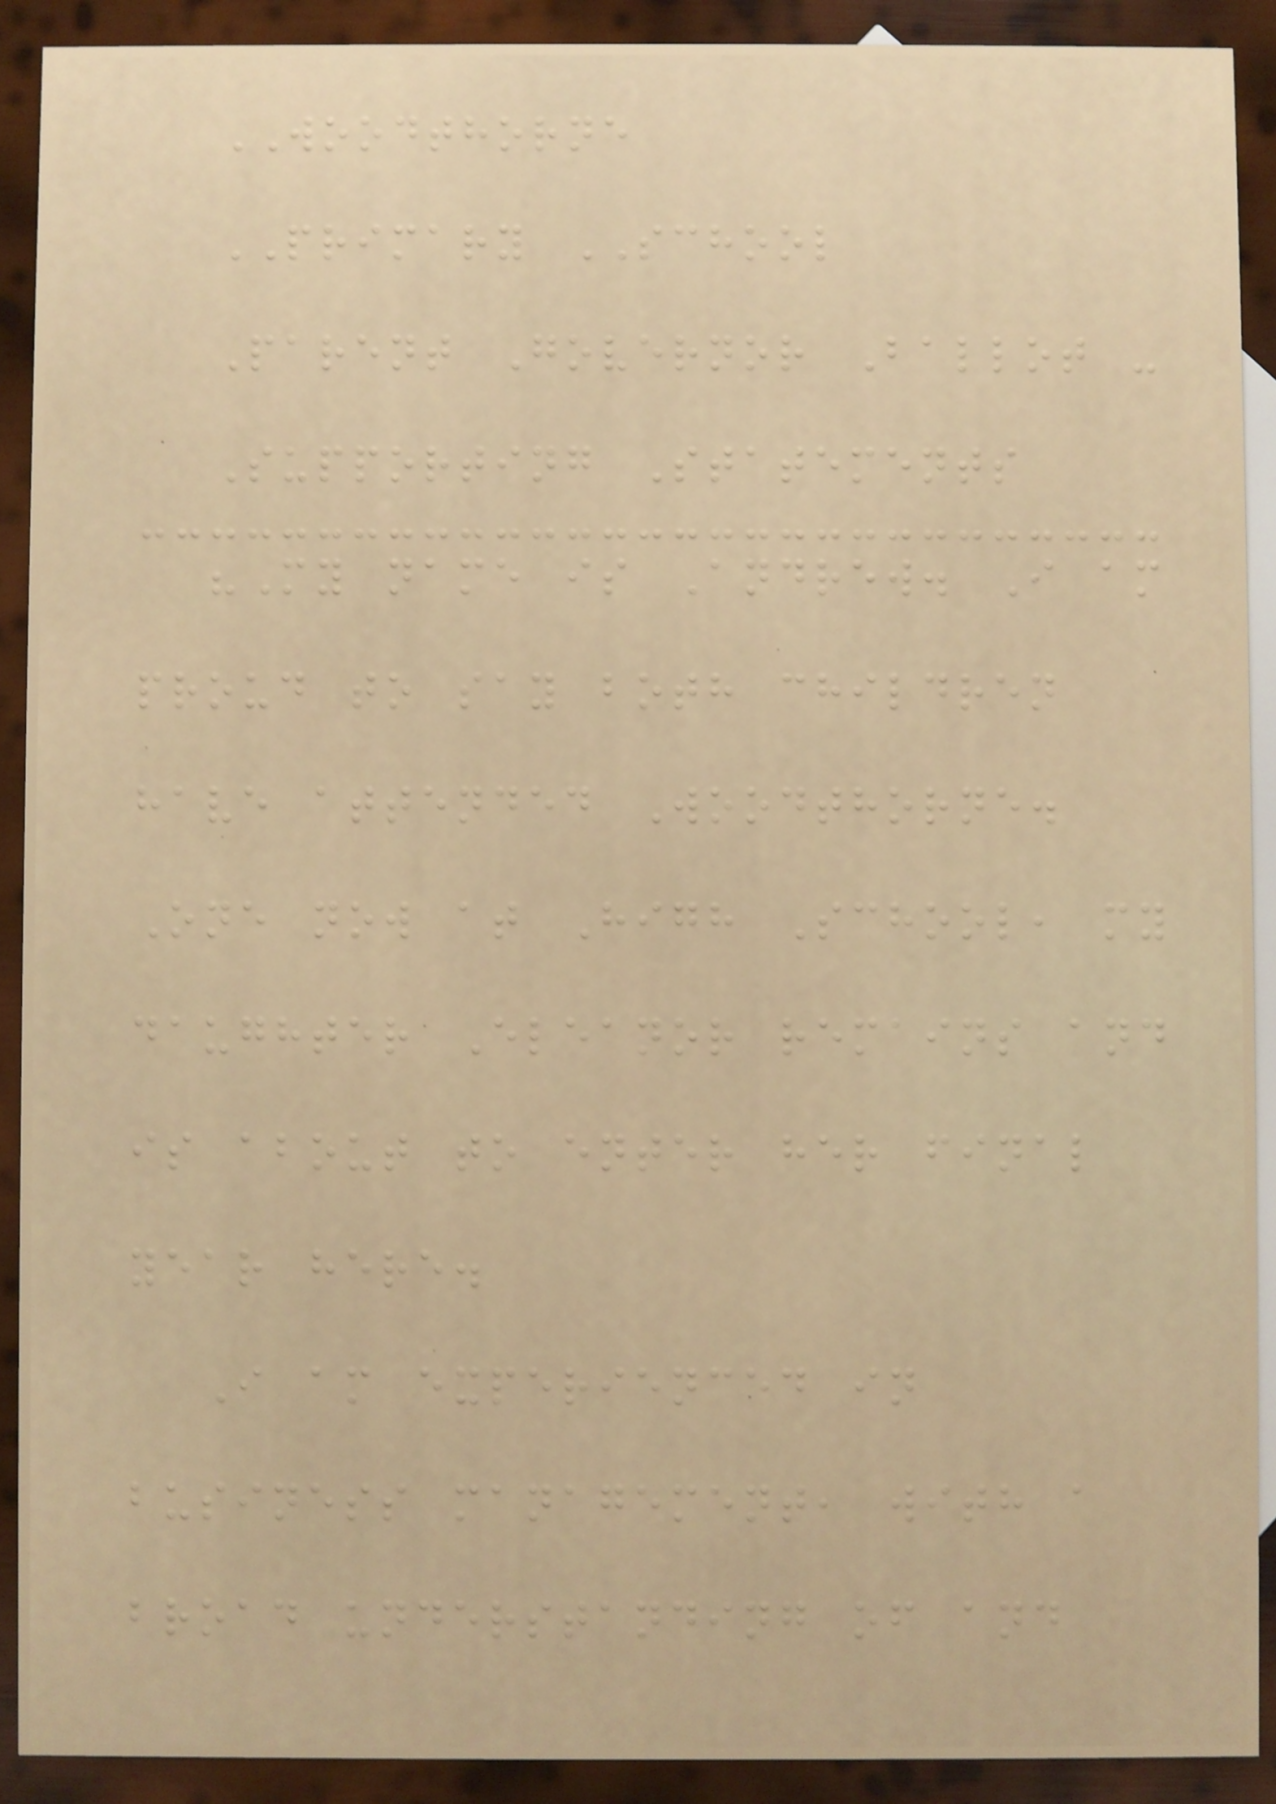WOODTHORNE
PRIMARY SCHOOL
Parent Governor Ballot -
Supporting Statements
"My name is Andrew. I am
proud to say both children
have attended Woodthorne.
One now at High School, my
daughter Eleanor remains and
is about to enter her final
year here.
I am experienced in
business management, with a
broad understanding of and
